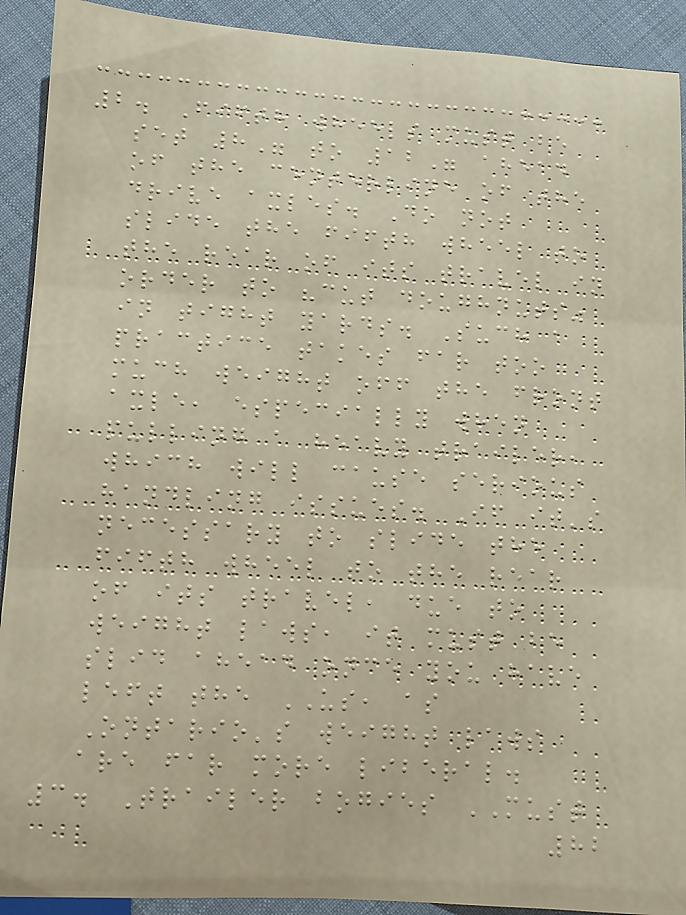2. Fifth wheels must be
set 8" to 12" ahead
of the centerline of the
drive axles. Do not
slide the fifth wheel to
the rear of its travel in
order to "cut doughnuts"
in tight yards. Such a
practice takes far too
much weight off the front
axle, especially when
pulling a heavy trailer,
which will cause serious
handling issues. If it's
necessary to slide the
fifth wheel to the rear
of its travel, due to
weight laws, it must be
slid ahead once you have
left the US, as
Ontario's weight laws
are far more liberal.
3. Trailer bogies MUST
82
